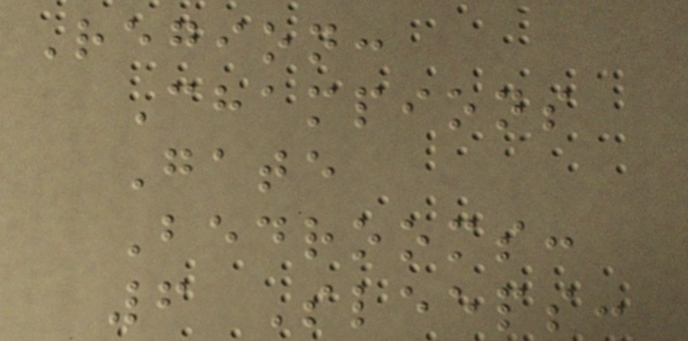Region:
Champions
Gate
Bedrooms:
6 Sleeps:
